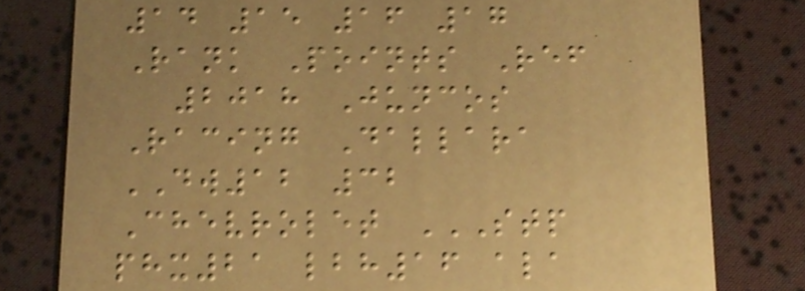14 15 16 17
Rank Points Ref
2018 Juncos
Racing Dallara
DW12 32
Chevrolet STP
PHX21 LBH16 ALA
